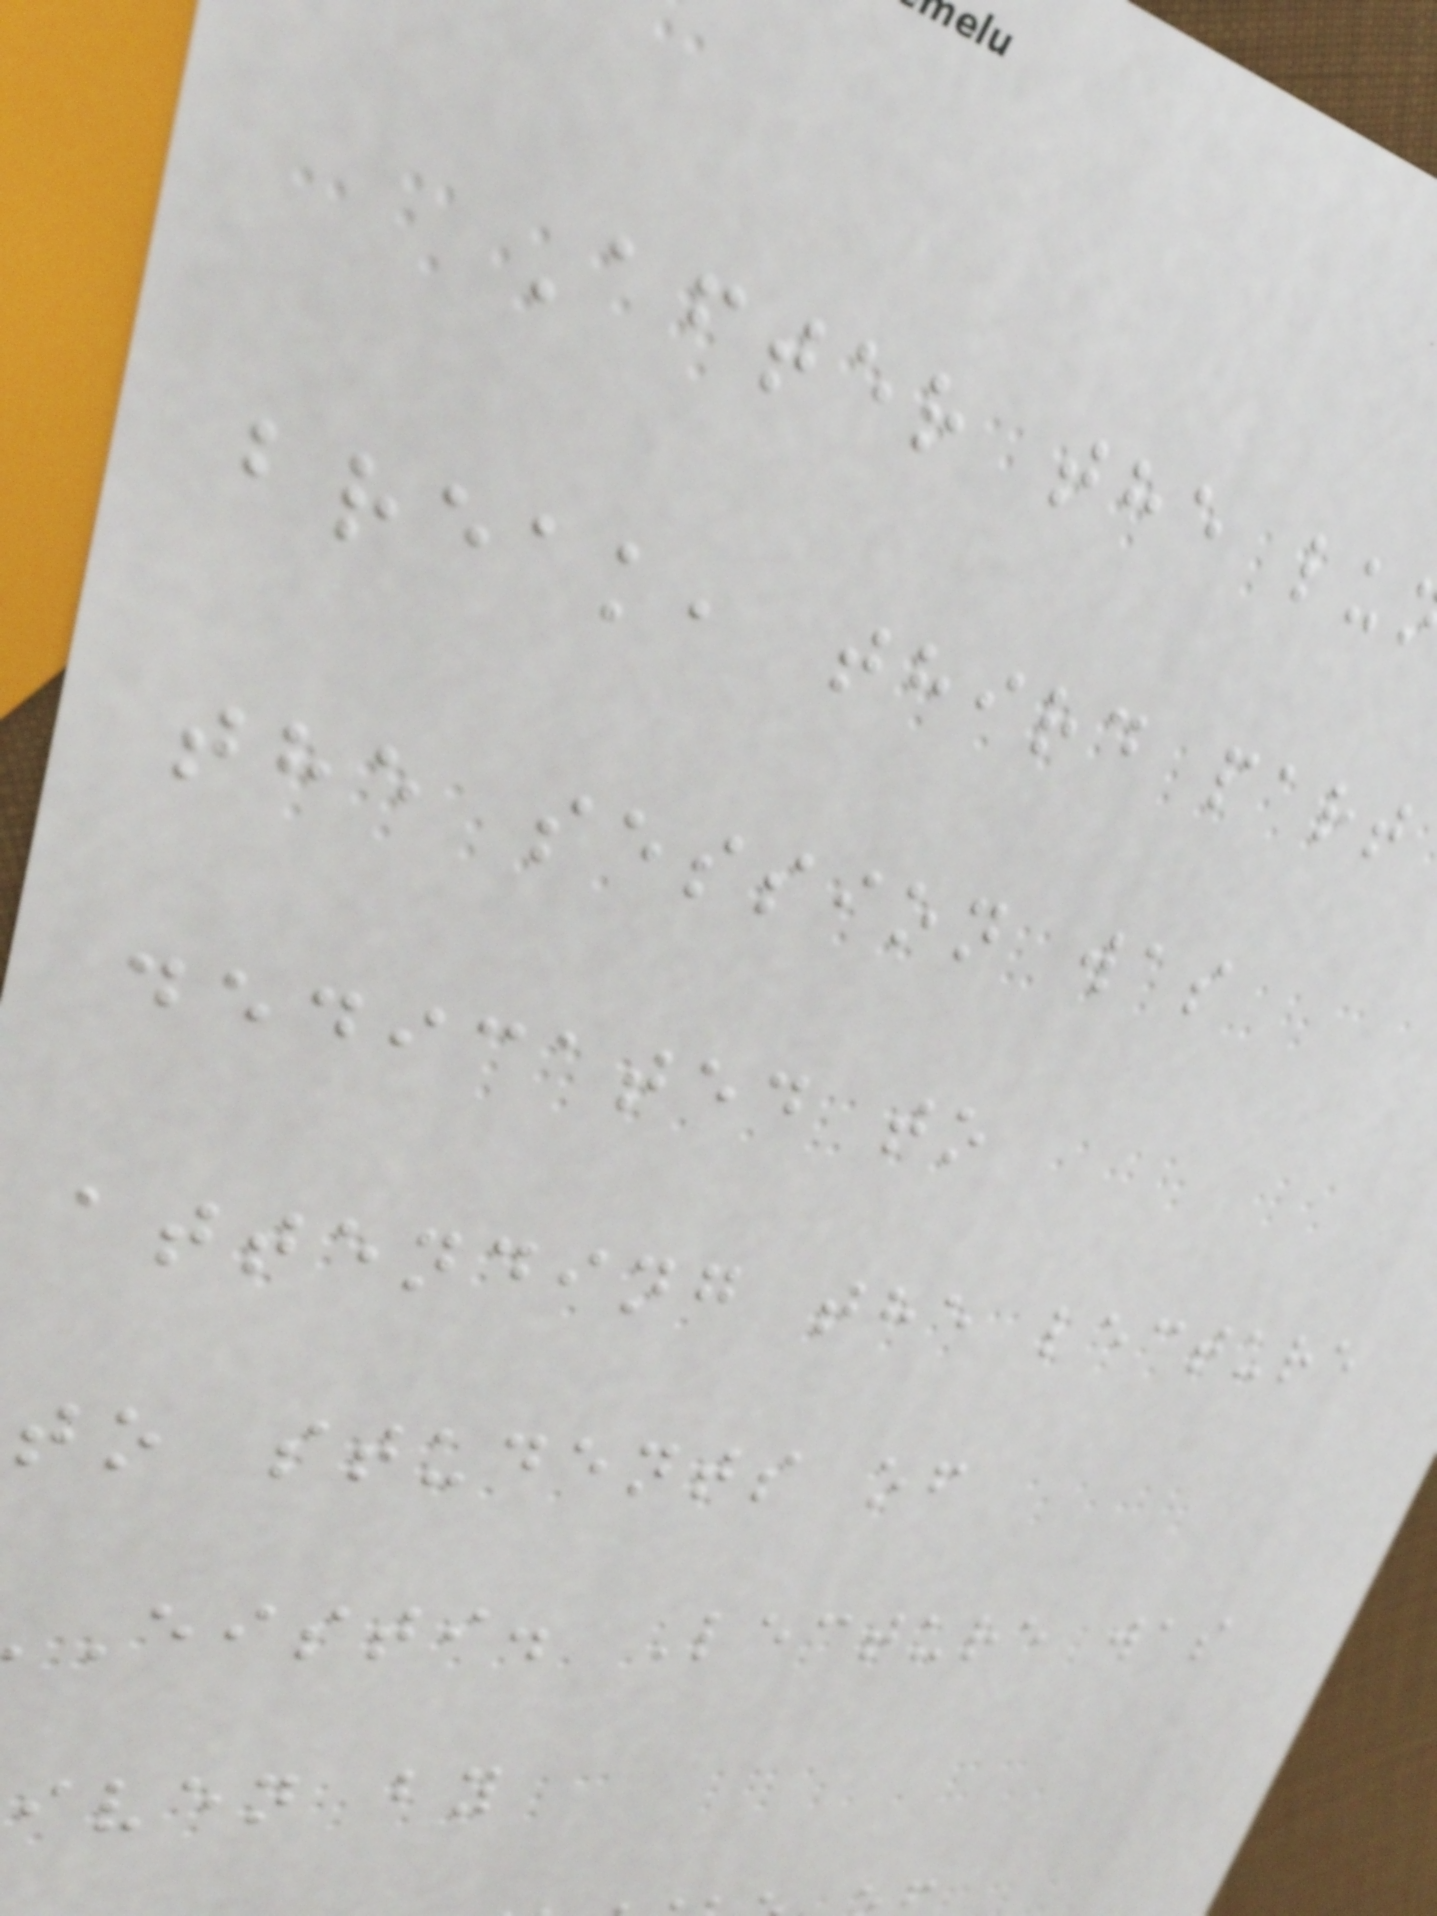After the lu
break, third part
the session was
dedicated to
attending the lecture
to students of
eisti. Lecture was
iven by
